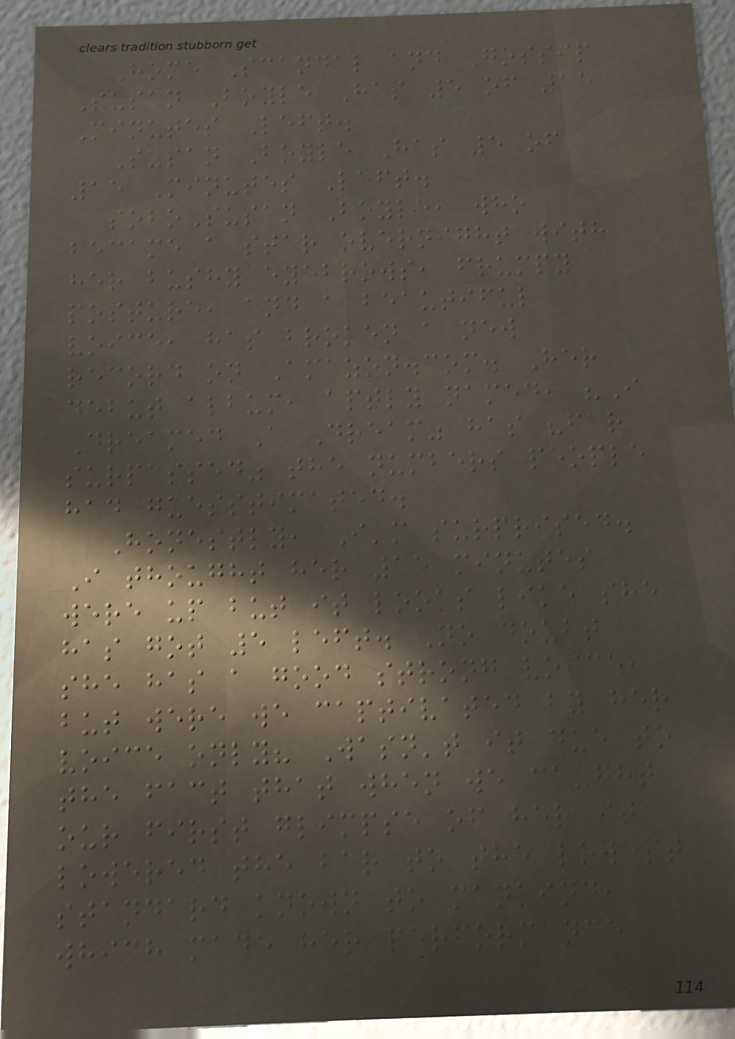Home Scandal and Gossip
Susan Boyle Has 5 of 15
Minutes Left.
Susan Boyle Has 5 of
15 Minutes Left.
soboSusan Boyle, who
became a star overnight with
her bushy eyebrows, frumpy
posture, and a beautiful
voice, has broken a new
record on Amazon.com. Her
debut album, aptly named, "I
Dreamed A Dream" has "far
surpassed" the numbers people
had guesstimated.
Honestly, I'm surprised.
I thought her 15 minutes
were up but it looks like she
has got 5 left. No doubt
she has a good strong voice,
but were we captivated by her
voice only? Wasn't it due to
the fact that when we caught
our first glimpse of her it
lowered the bar to the lowest
standard known to mankind,
which made her performance
